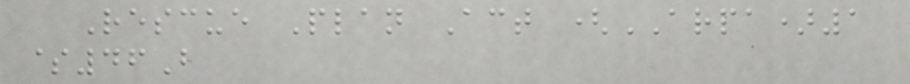Rescue Plan Act (ARPA)1
$46B
